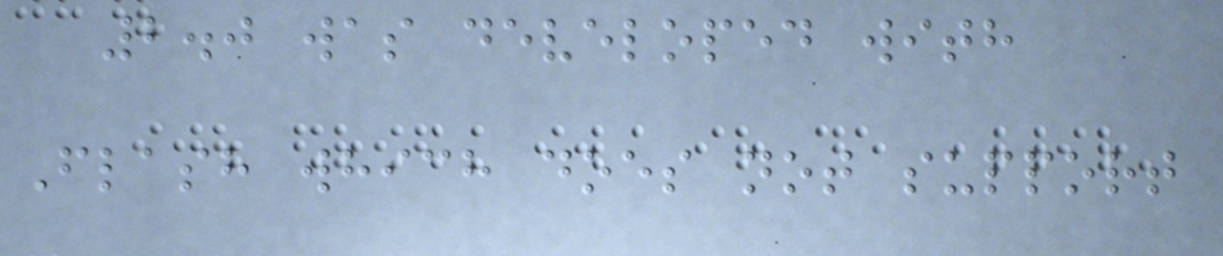2.0 was developed with
Flash which does not support
